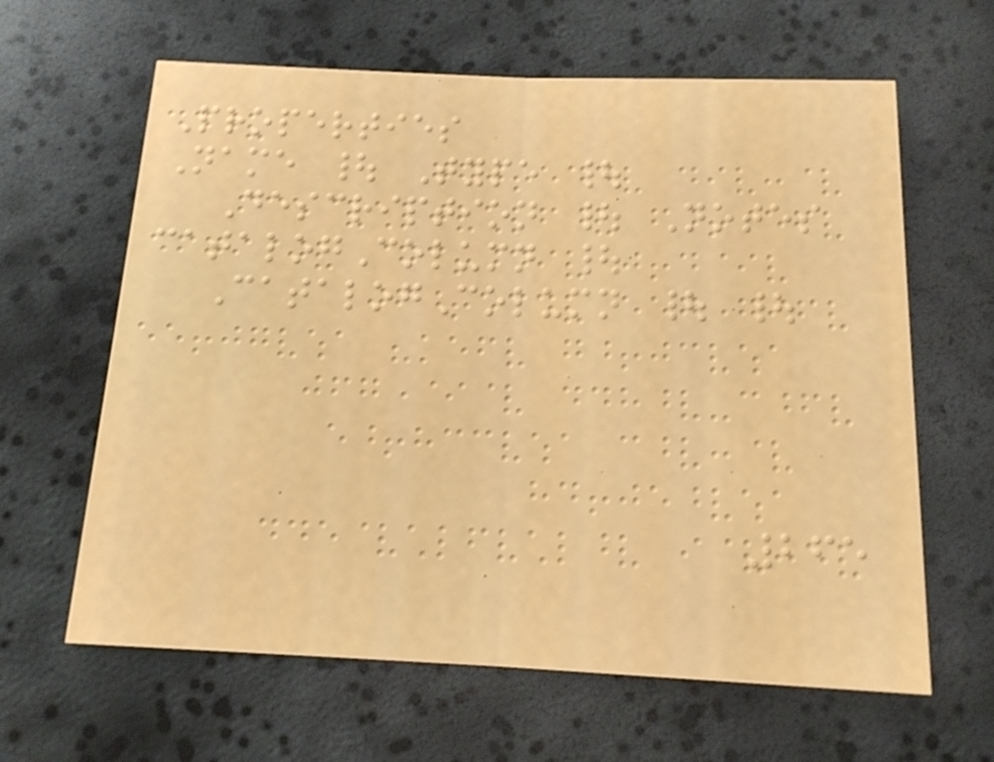Properties
Name | Type |
Description | Notes
catalogColumn |
CatalogColumn | |
265
